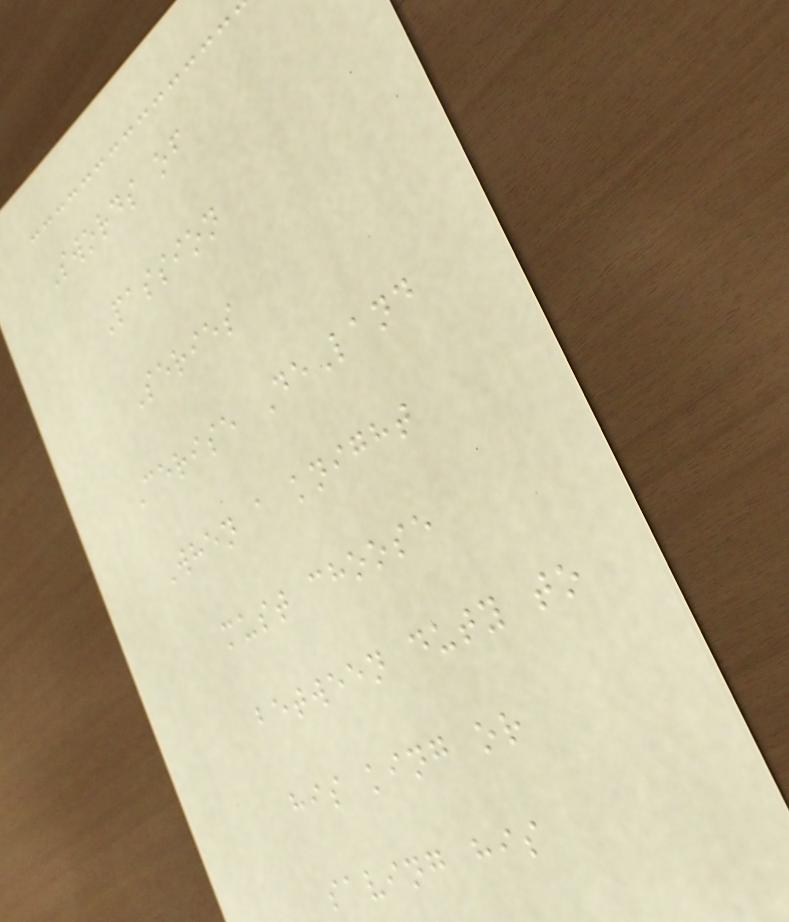Swords of
Passion
Series
Cerise DeLand
When a knight
must choose
between duty to
his king or
saving his
